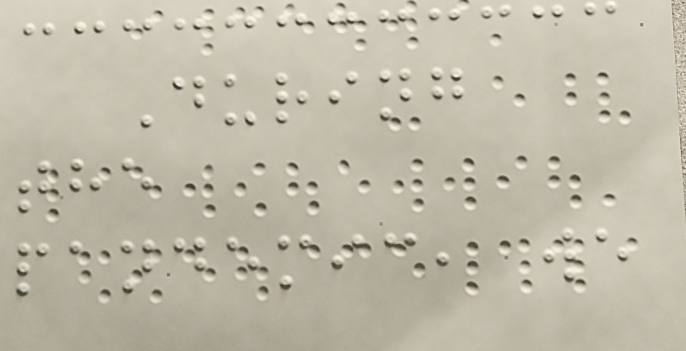During
the
pandemic, we
